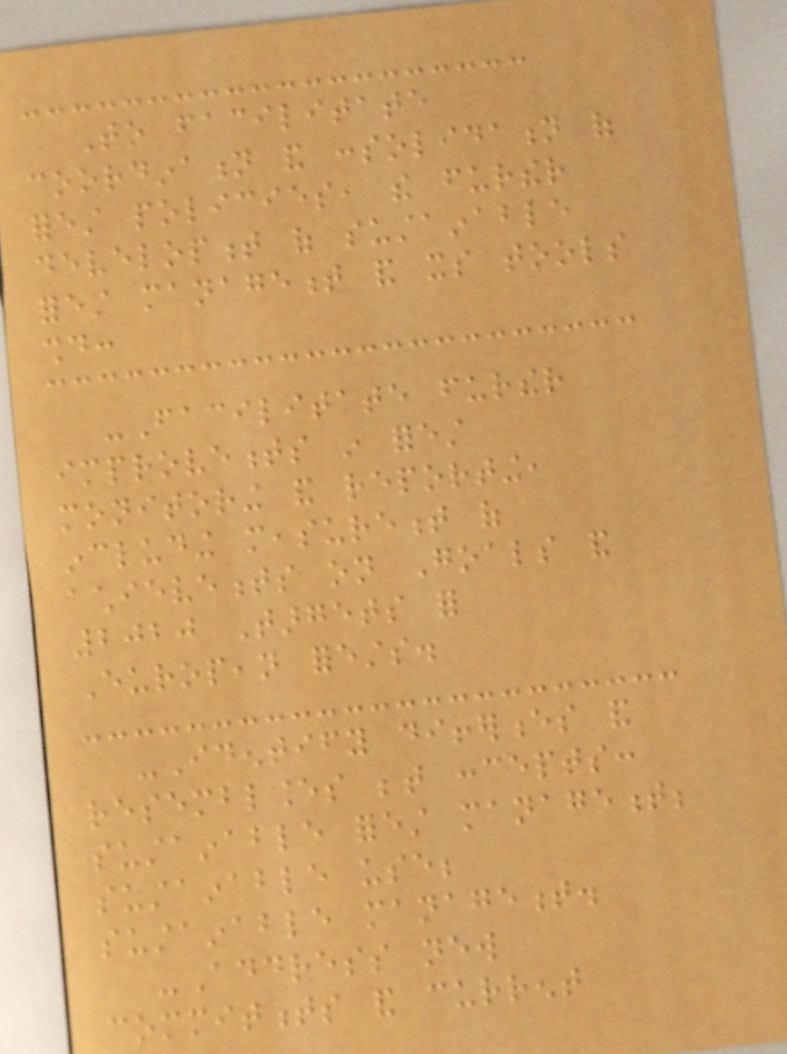To facilitate
coordination and consolidation of
forest policies, the further
development of sustainable
forest management and its tools
should:
-Facilitate further
improvements in forest
monitoring and reporting,
including measurement of
achievements on Goals and
2020 Targets for
European forests.
-Identify differences and
resemblances between concepts:
sustainable forest management;
sustainable use;
sustainable management.
-Address new
commitments and current
